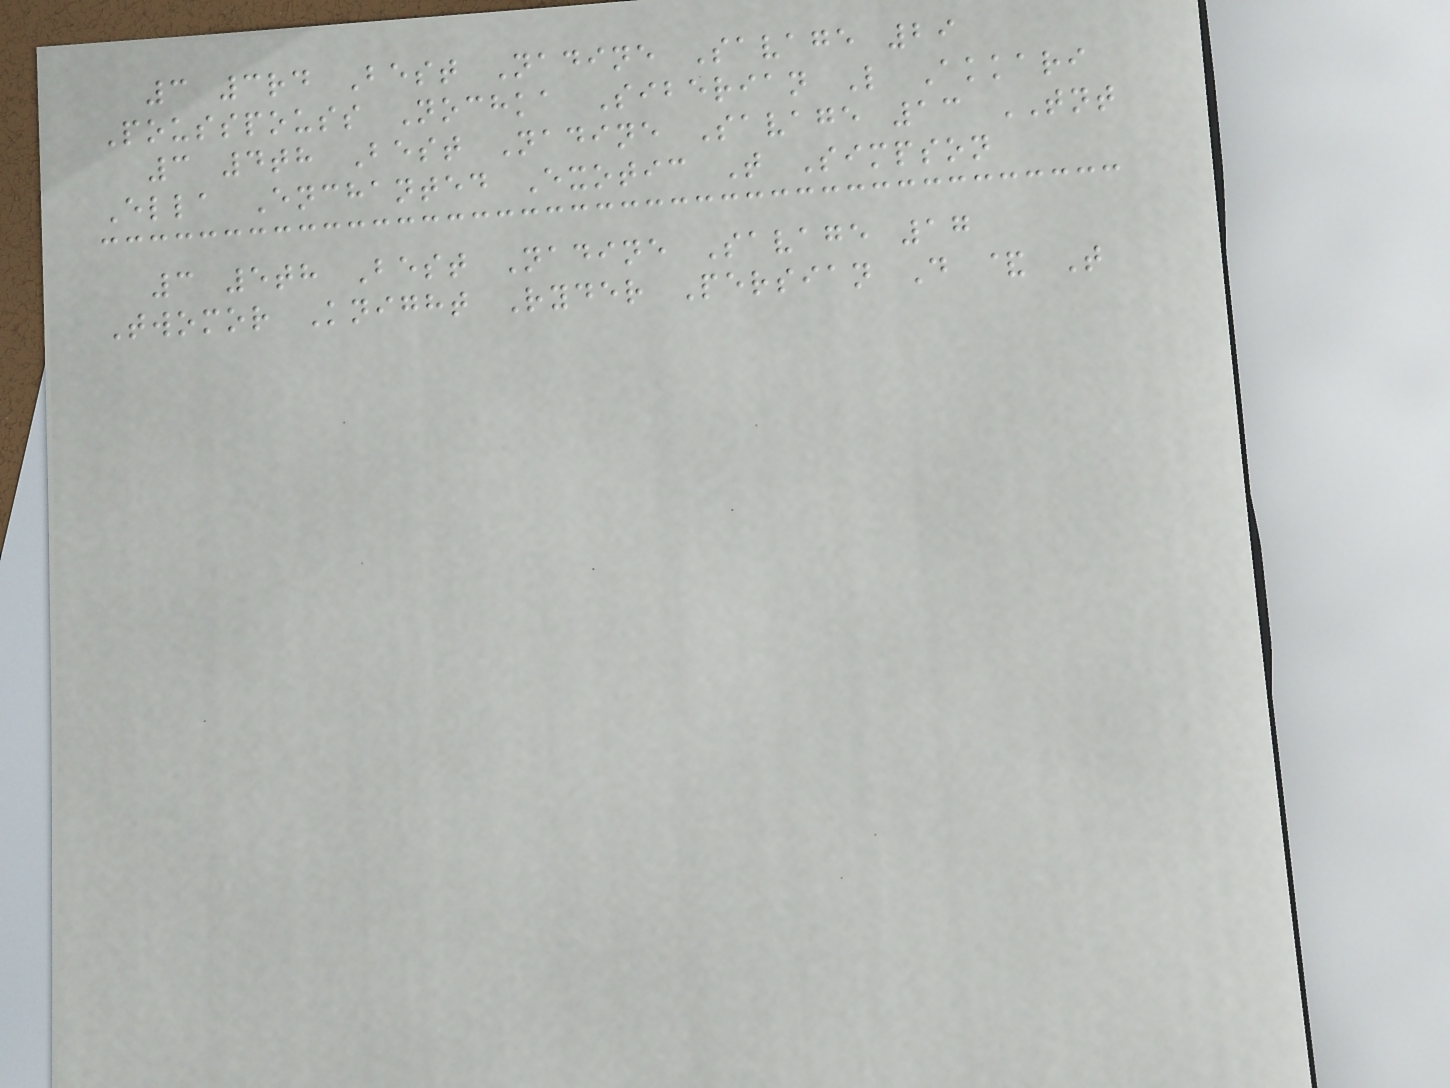3 3rd Best Nadine Savage 29
Pousspouss Nochka Siberian L Akkari
3 4th Best Nadine Savage 13 TNT
Ella Enchanted Exotic T Simpson
3 5th Best Nadine Savage 17
Twomor Knight Ryder Persian D & T
